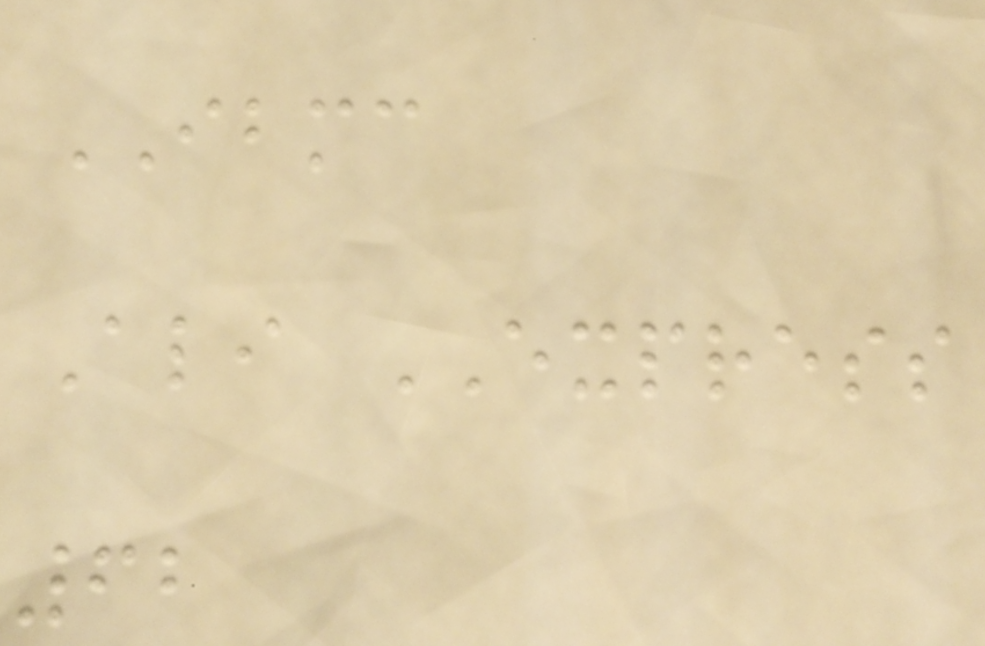IBMC
Ali EXPRESS
62
